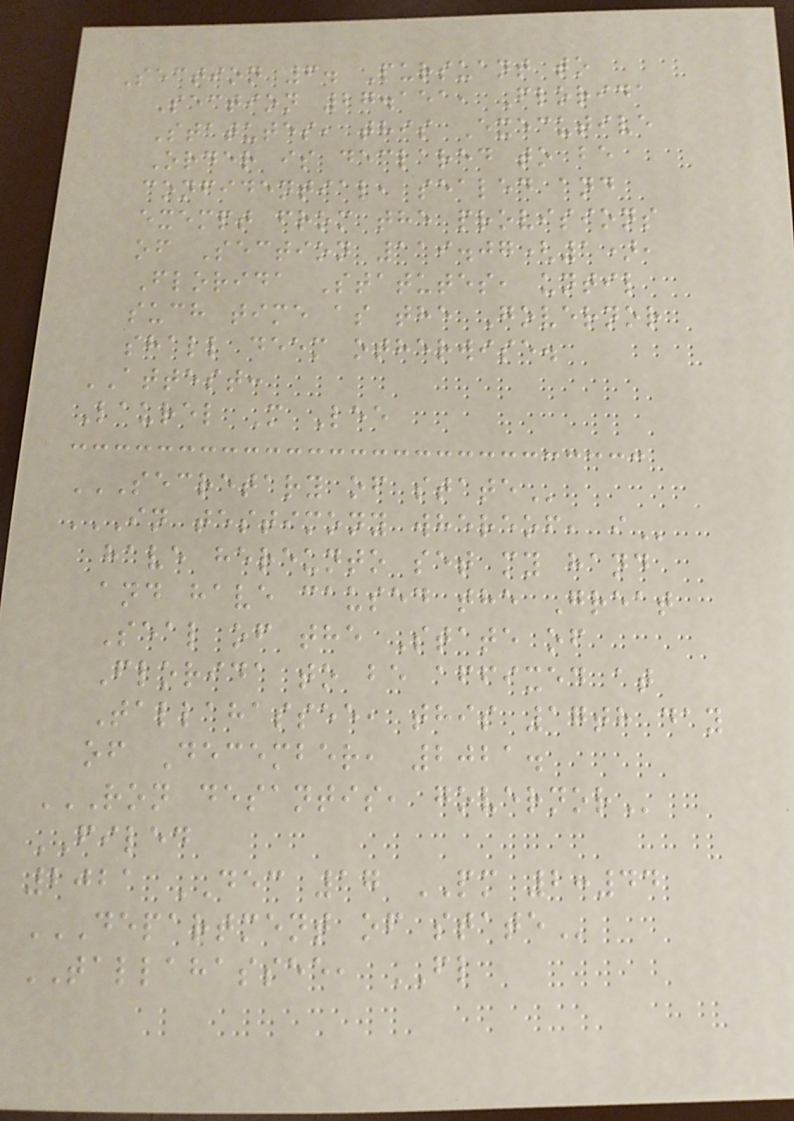Section 6. Pursuant to
Section 27.151, Florida
Statutes, this Executive
Order is declared to be
confidential, sealed and
exempt from the provisions
of Section 119.07(1),
Florida Statutes, until
such time as the Governor
shall deem otherwise.
ATTEST:
Laurel M Lee
SECRETARY OF STATE
IN TESTIMONY WHEREOF, I
have hereunto set my hand
and have caused the Great
Seal of the State of
Florida to be affixed at
Tallahassee, this 17th day
of December, 2021.
RON DESANTIS, GOVERNOR
FILED
2021 DEC 17 PM 2:44
DEPARTMENT OF STATE
TALLAHASSEE, FL
